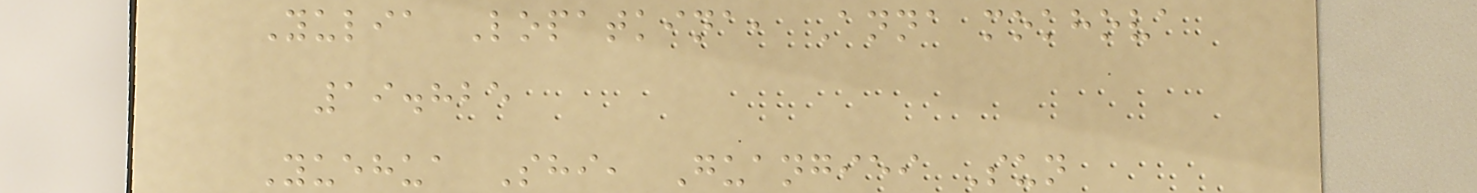Yulia Lopatkina, Anna mokhova
19.825
Yuehua Shi, Guangiei Sun
